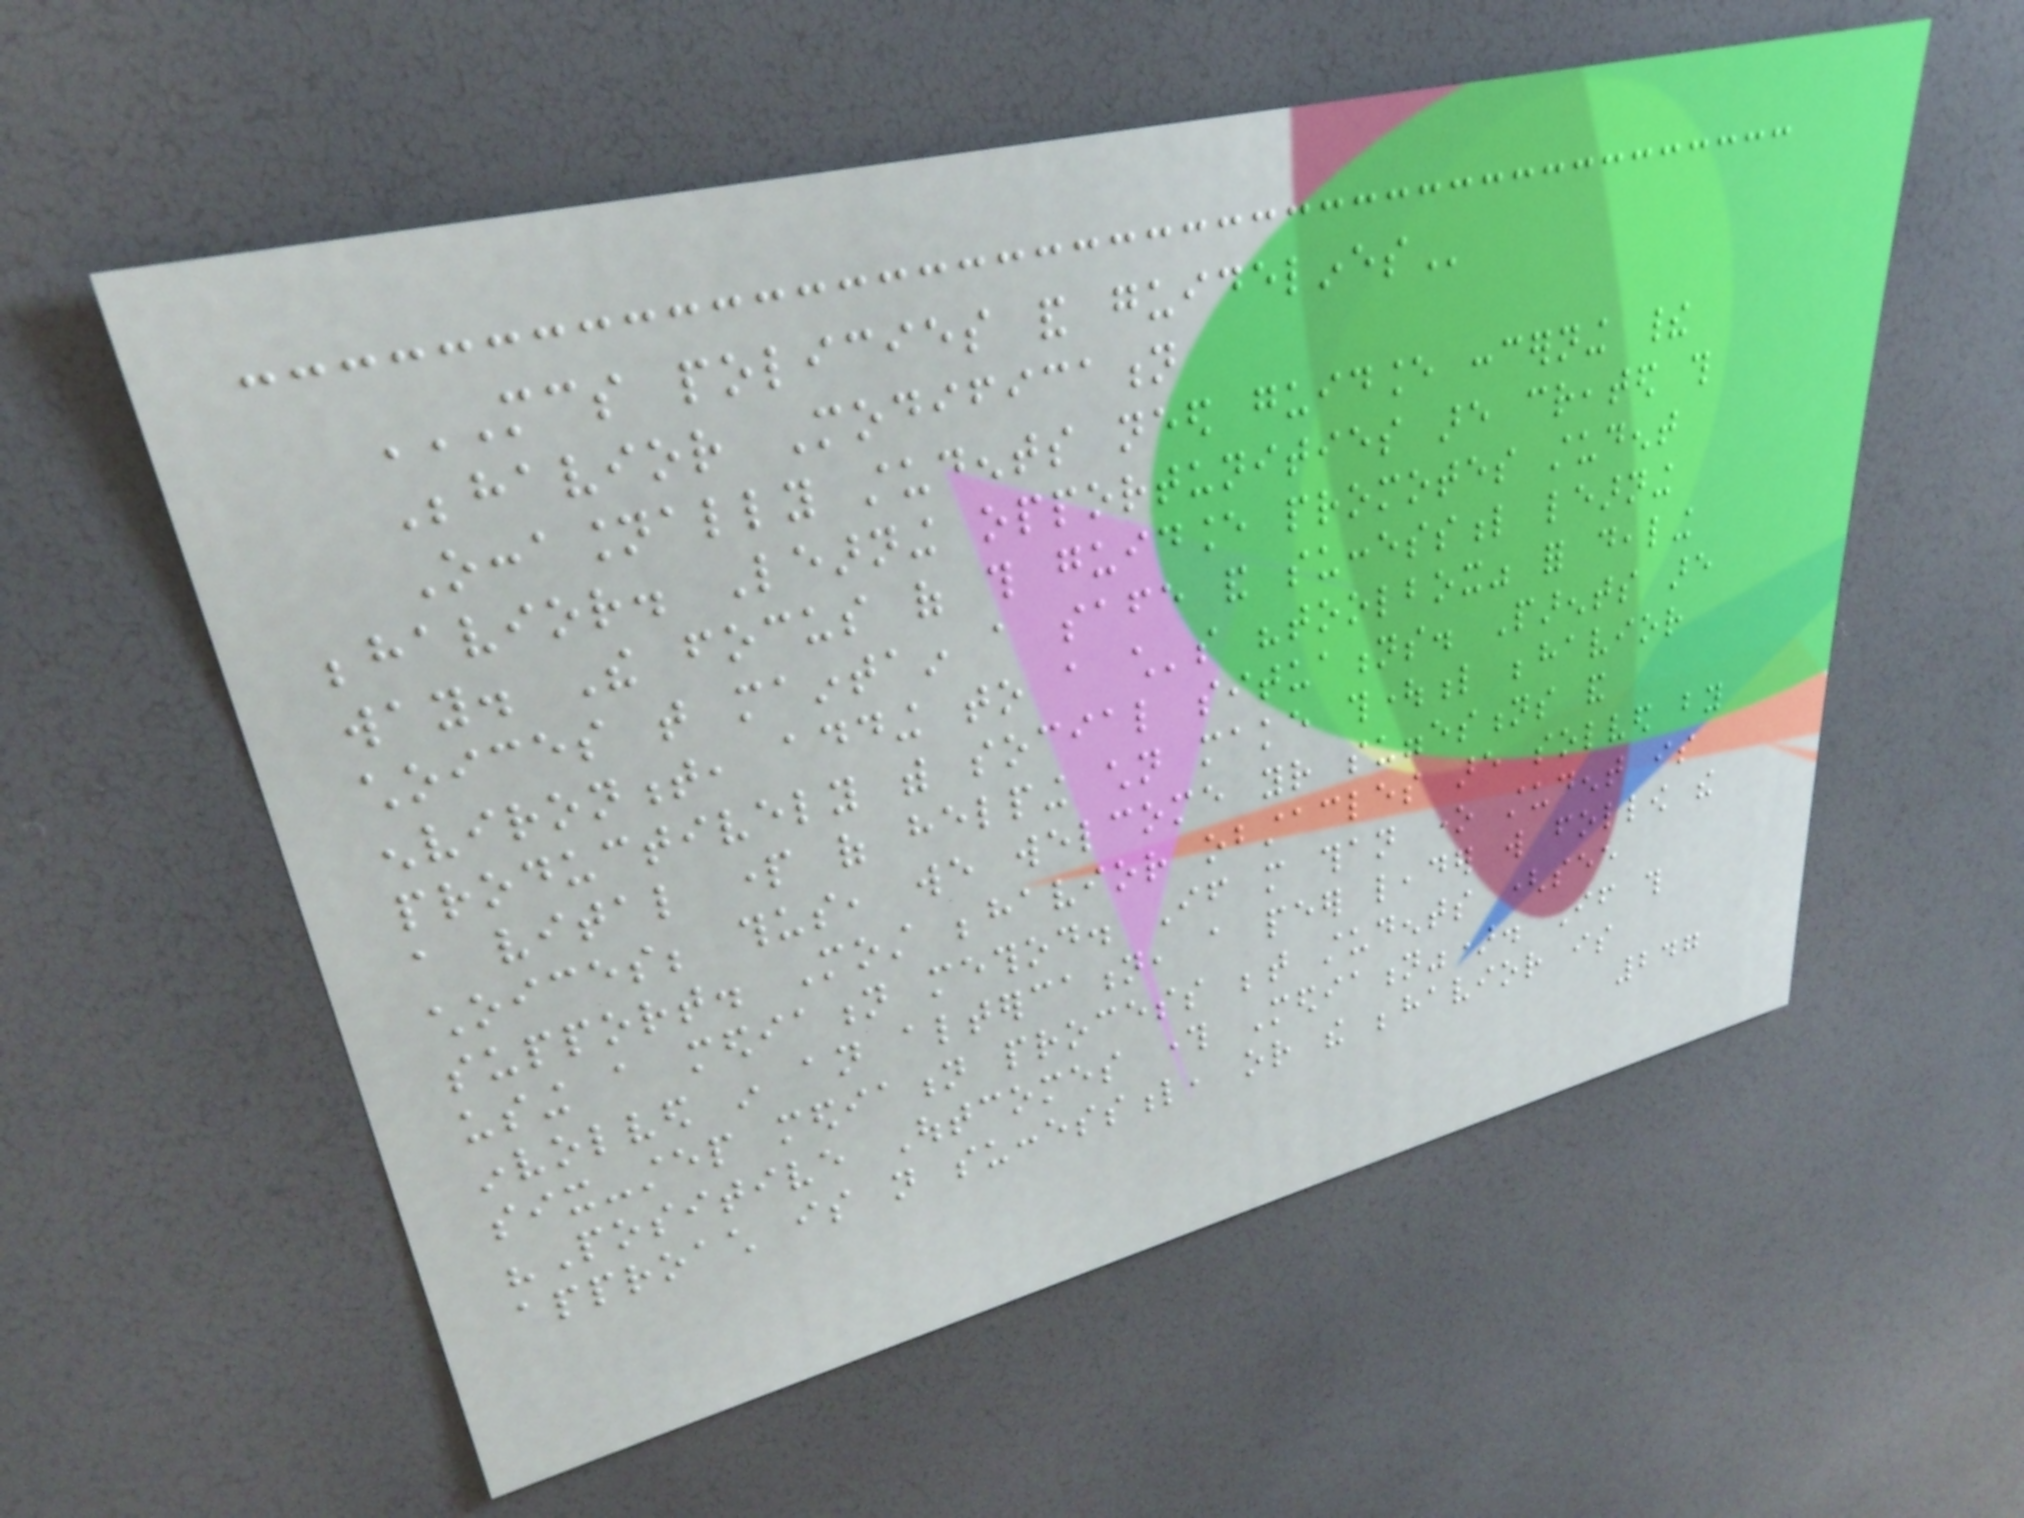MCS POLICIES AND GUIDELINES
Behavior Modification
Occasionally students need guidance concerning their
behavior. Learning opportunities are created this
way. The focus of this guidance promotes student
choices that maintain a safe and successful learning
environment, adding to a child's "toolbox" for dealing
productively with social situations. Parents are
a vital part of helping children make thoughtful behavior
choices; thus, we welcome your suggestions and
support. Most behavior obstacles are solved by
using a mediation method. If more than one student is
involved in an altercation, a peer leader will follow the
six-step mediation process between students (see
"Positive Outcomes through Mediation"). If this
approach is not successful, or the behavior is
247
